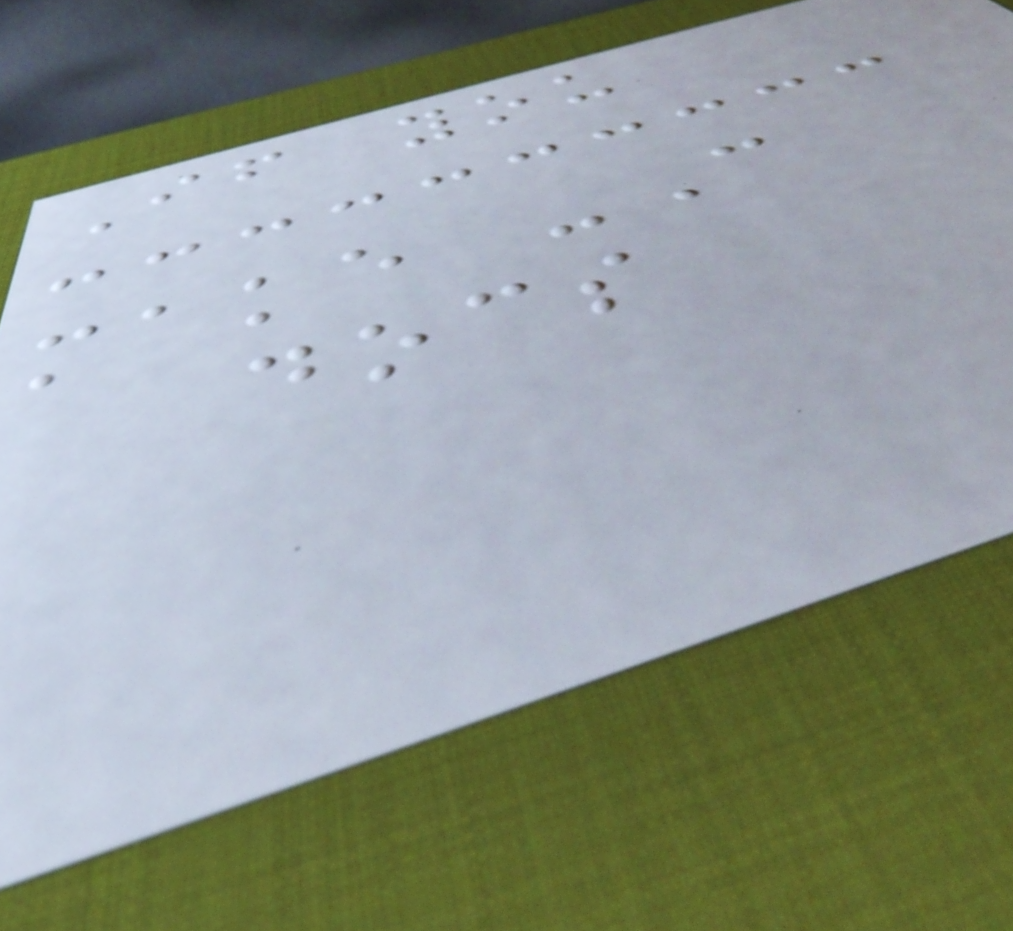If you
make -C
docs
